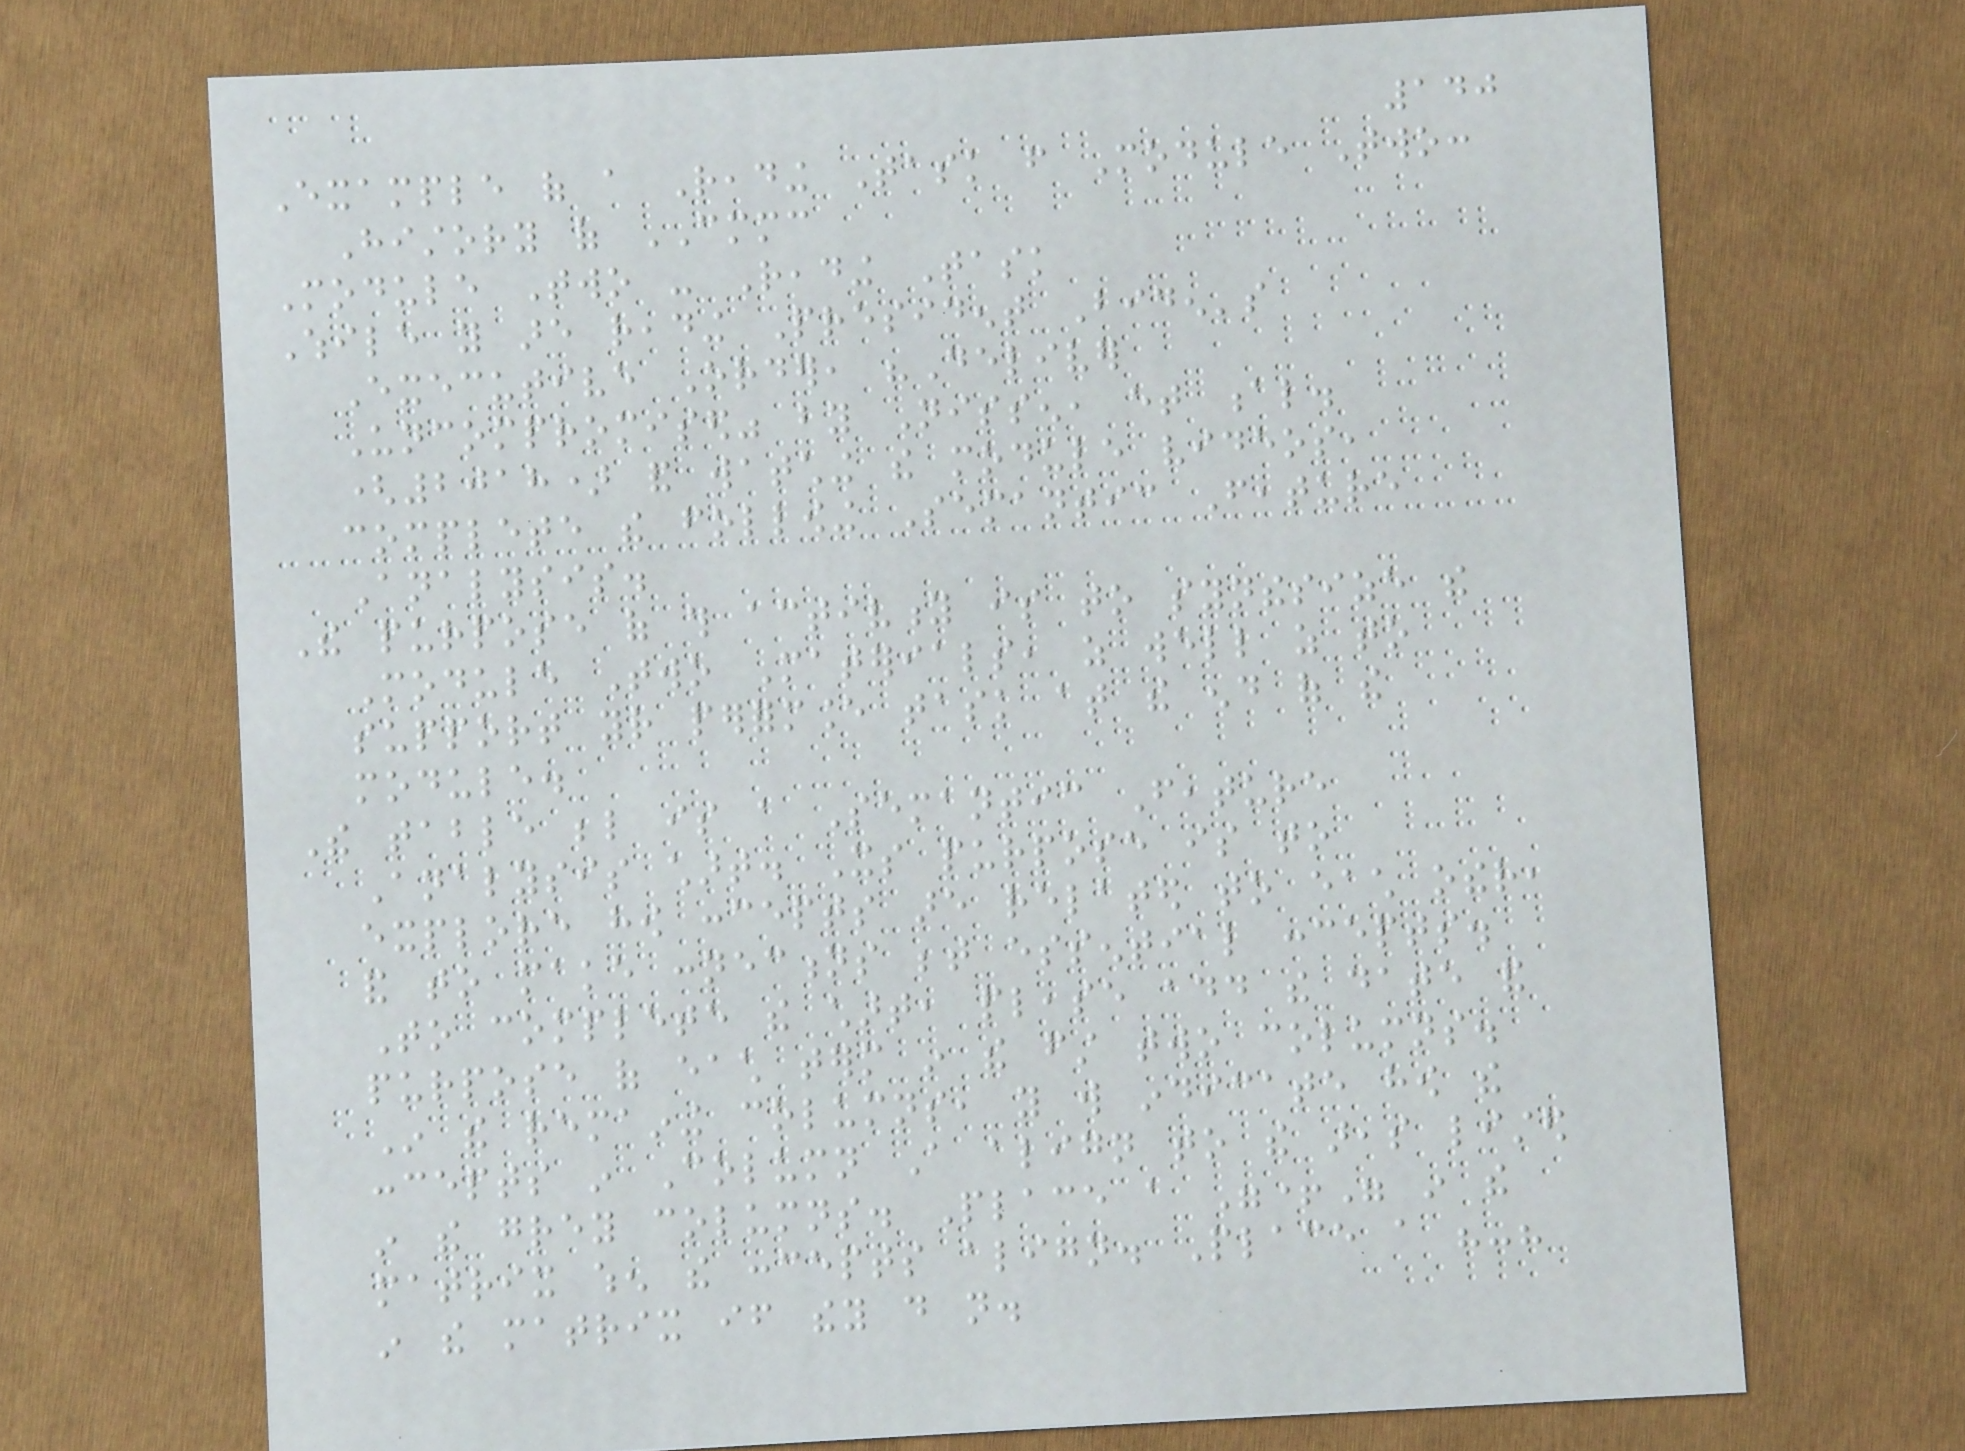140
Example of a Reading Task from Module Two:
History of CMMC
Module Two - Reading Task
While you are reading President Biden's
Executive Order, "Deliver
Uncompromised" by Nissen, et al.
(2018) and watching the module videos,
complete the following Semantic Feature
Analysis.
The purpose of this activity is to synthesize the
Module Two Materials, as well as to
support your performance task at the end of the
module.
The table below is a Semantic Feature
Analysis chart. Its purpose is to
explore how concepts are related to each other,
and to make connections between essential concepts.
To complete the chart, please add the date and
purpose of each term in the first two columns.
In the remaining columns, you will indicate how the
concepts in Column A align to the areas listed
in the grey columns. Place a "+" in the
matrix when the concepts align. Place a "-"
in the matrix if they do not.
